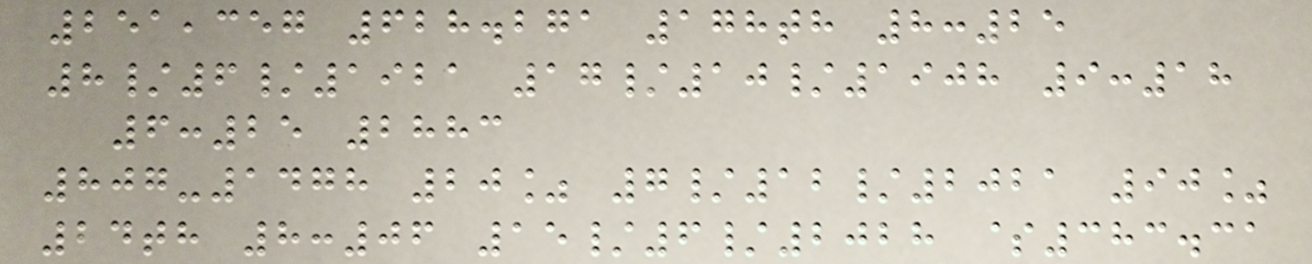251,357 628.271 178th 8:25
8/6/1921 17/10/1908 9:18
6:25 2883
807-1478 20% 7/12/2021 90%
24th 8:06 15/6/2028 $383.31
